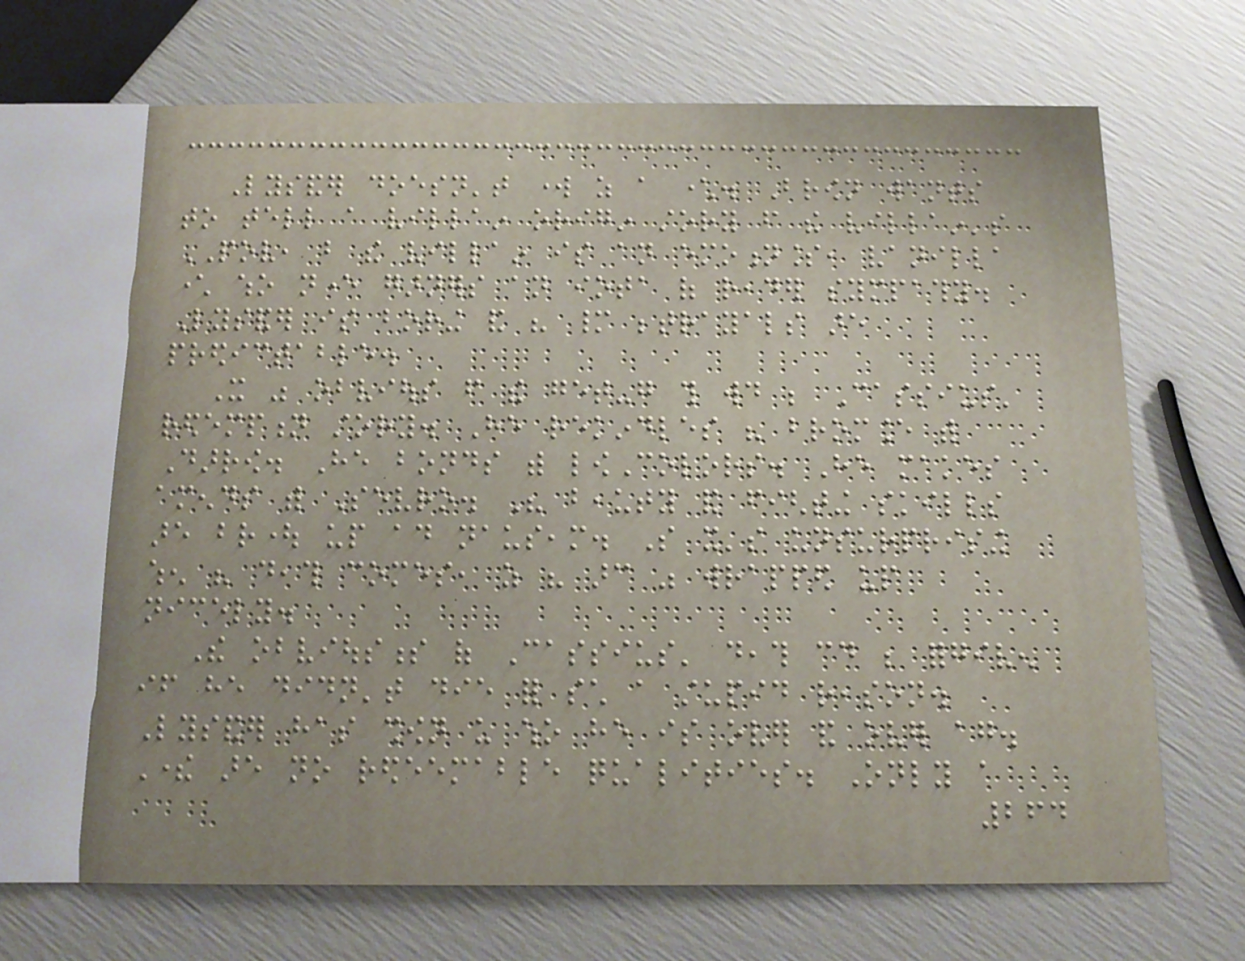Lysander doesn't work as a character. Brown wants
to tell a villain origin story from the villain's
POV, but the villain is an emotionless, vanilla
character who never garners an iota of reader sympathy.
Lysander is boring and his many betrayals are
predictable.
It was obvious from the get-go this would be Cassius'
redemption story. He rekindles his bromance with
Darrow. He bonds with lowColors. He makes
amends with Sevro. His beauty and fighting skills
are brought up ad nauseam. So it's unsurprising
when his death comes, as his arc was wrapped up
nicely.
The obviousness of Cassius' death could be forgiven
if he didn't die for such a stupid reason.
Lysander has shown us who he is over and over again.
There are no redeemable qualities. Only a
264
